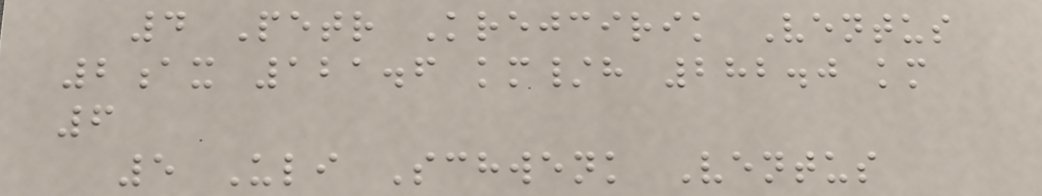4 Petr Krejcirik Ventus
2ax 121.6 km/h 282.0 km
6
5 Uli Schwenk Ventus
